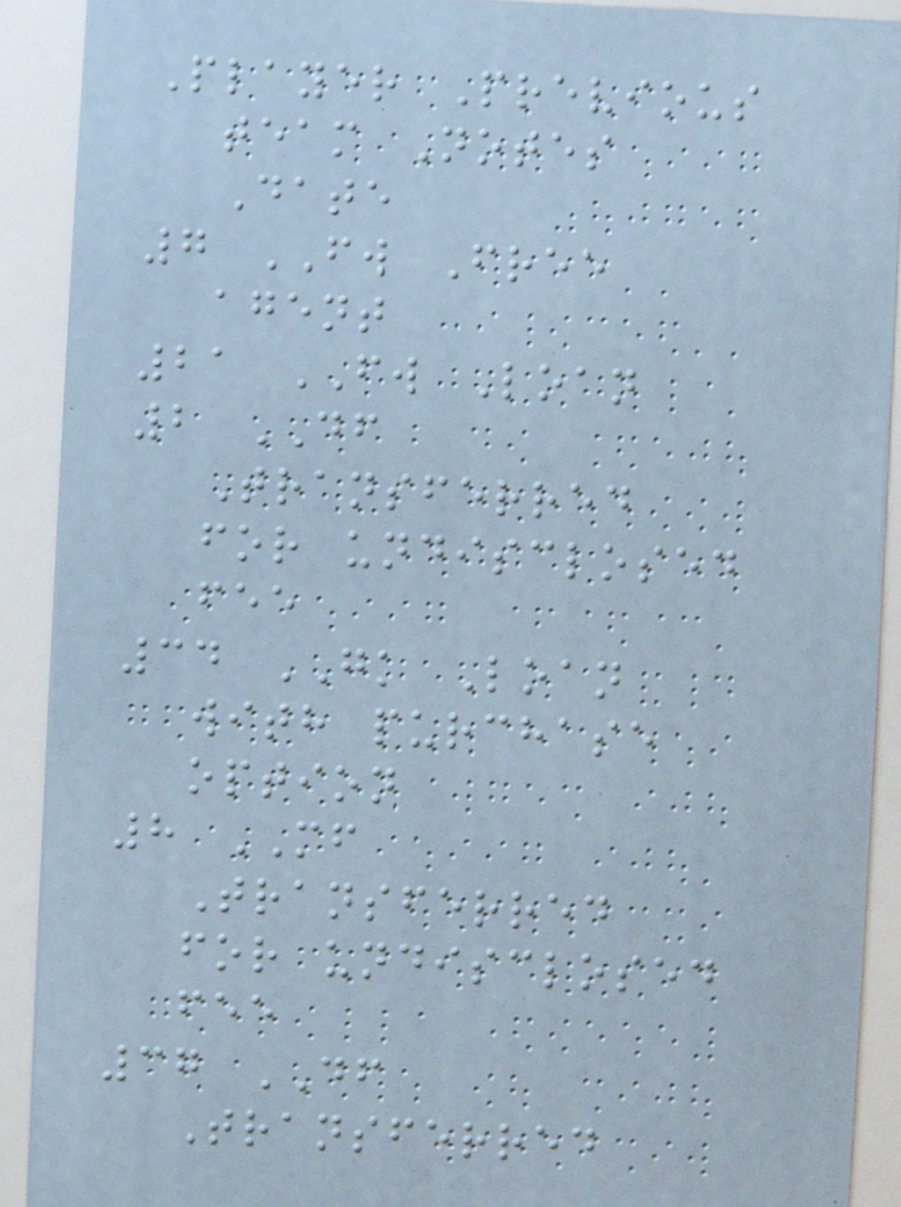Player Previous
team Notes
Date
7 FW Free
agent
21 FW Loan
2 DF
Transferred
for undisclosed
fee
34 GK Loan
with purchase
option
8 MF
Transferred
for undisclosed
fee
37 DF
Transferred
